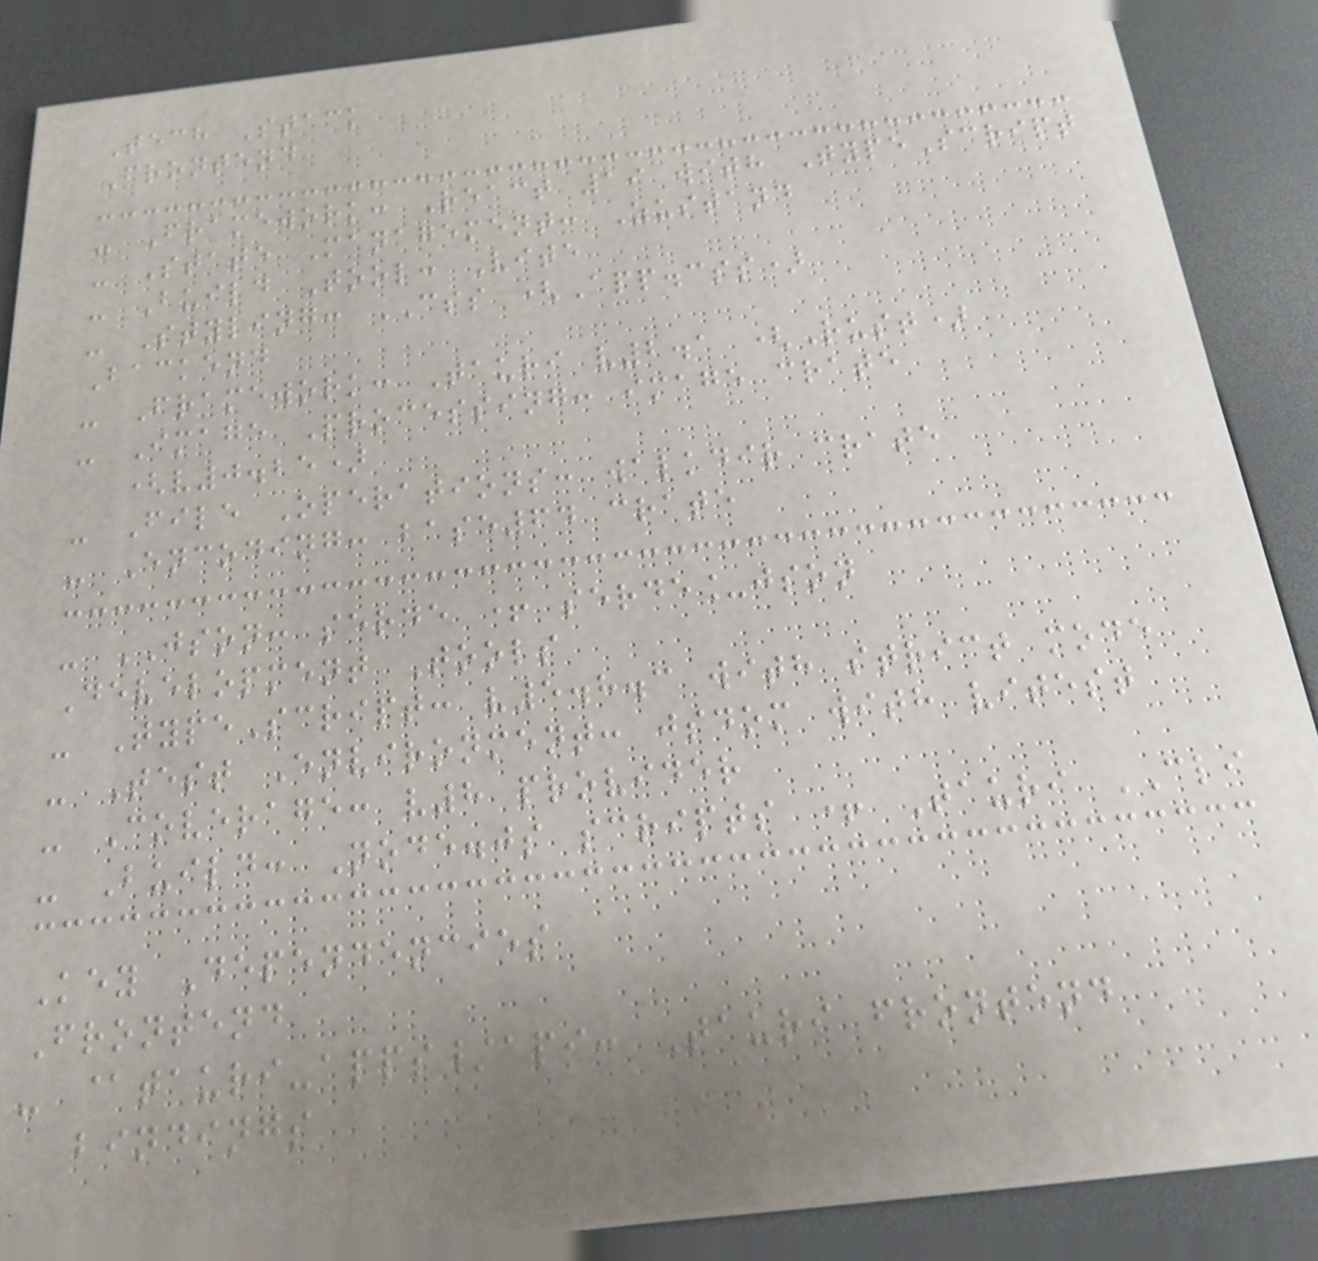Tech Stack
Frontend
- Framework: React 19 with TypeScript
- State Management: Zustand
- Build Tool: Vite
- Styling: CSS (App.css)
Backend
- Framework: Tauri v2.1 (Rust)
- Image Processing: image crate
(v0.25)
- File Operations: walkdir crate
- Encoding: base64 crate
- JSON: serde + serde_json
Development Tools
- TypeScript: v5.8.3 with strict mode
- Test Environment: jsdom with vitest
- Coverage: v8 provider
- Build: Node.js scripts + Tauri CLI
Key Dependencies
Frontend
- @tauri-apps/api: Tauri frontend
bindings
